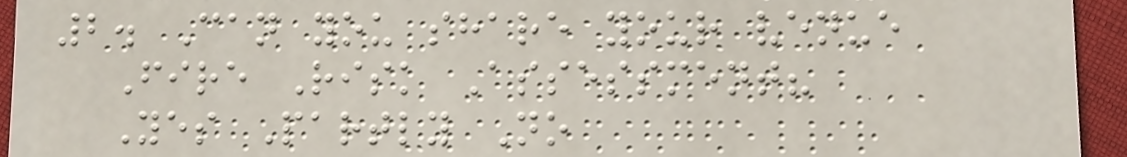2. Can you share your venue
Fire Risk Assessment?
Yes Partly No
